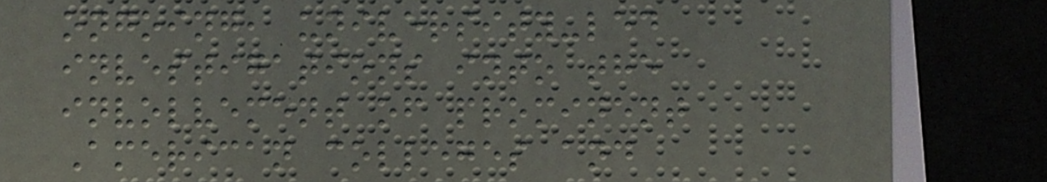ongoing, university-led
investigations into the
involvement of prominent
American colleges and
